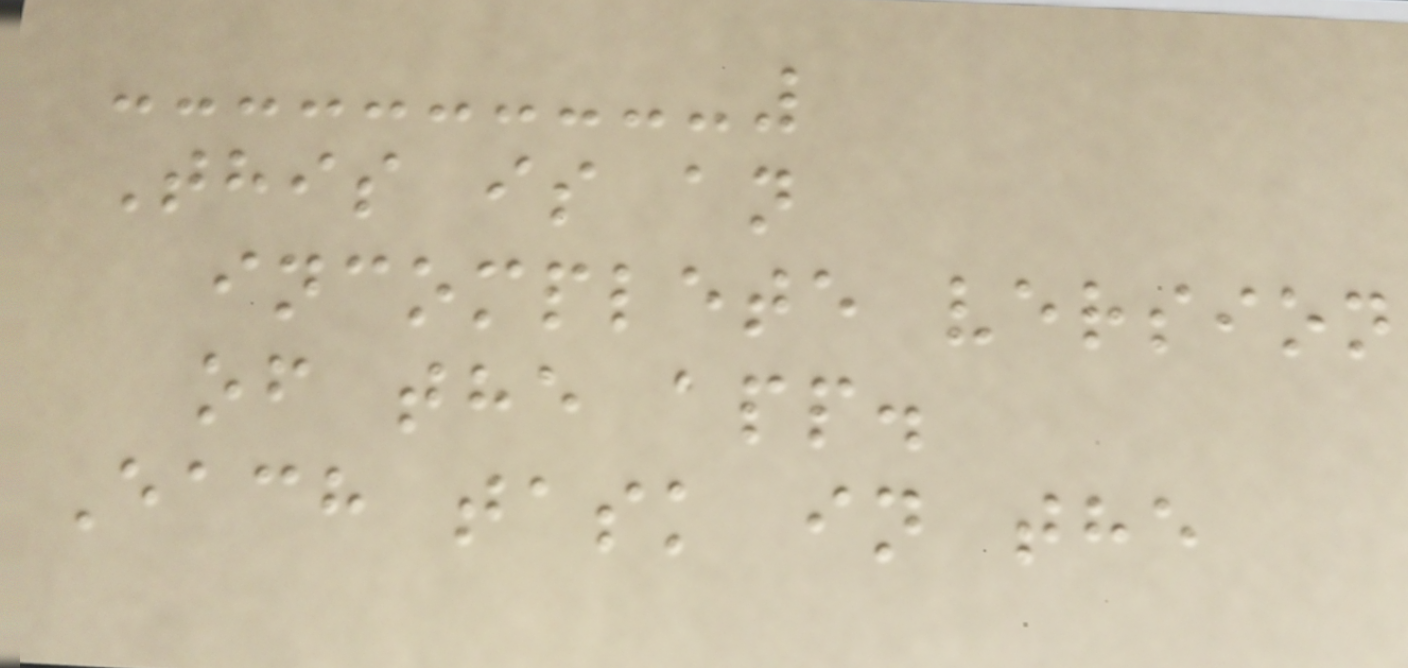This is an
incomplete version
of the app.
Each task in the
